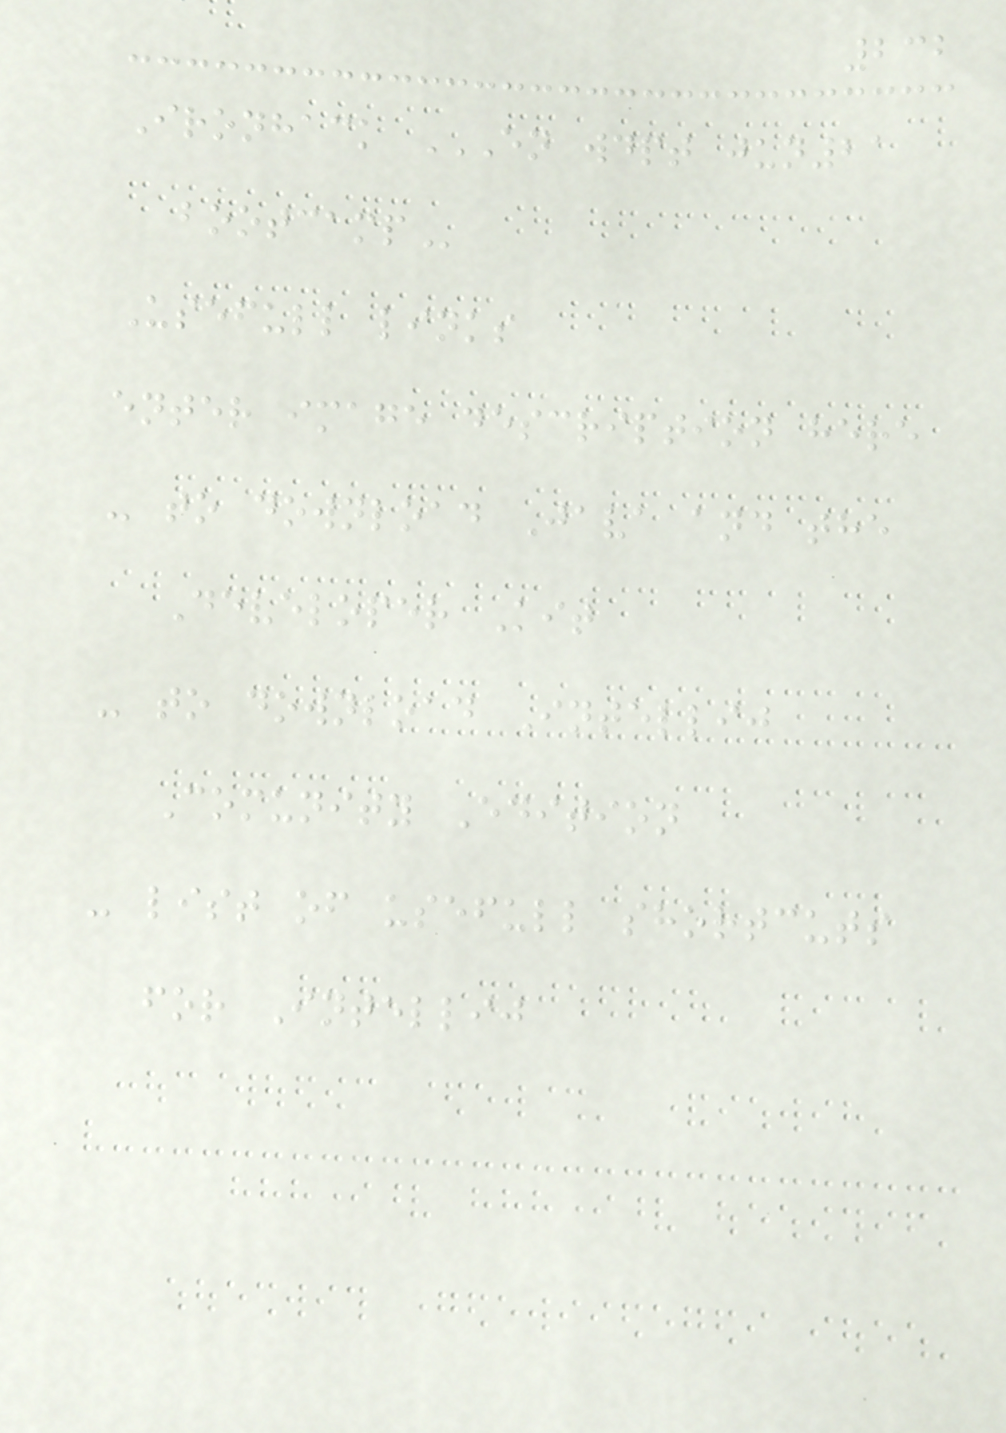232
Ironhack EN WDPT JUN21
BOOTCAMP
Usefull links
enter image description here
- to download Java and the
Developer Kit
- to download Intellij
Comunity Edition
- list of usefull shortcuts
for Intellij
